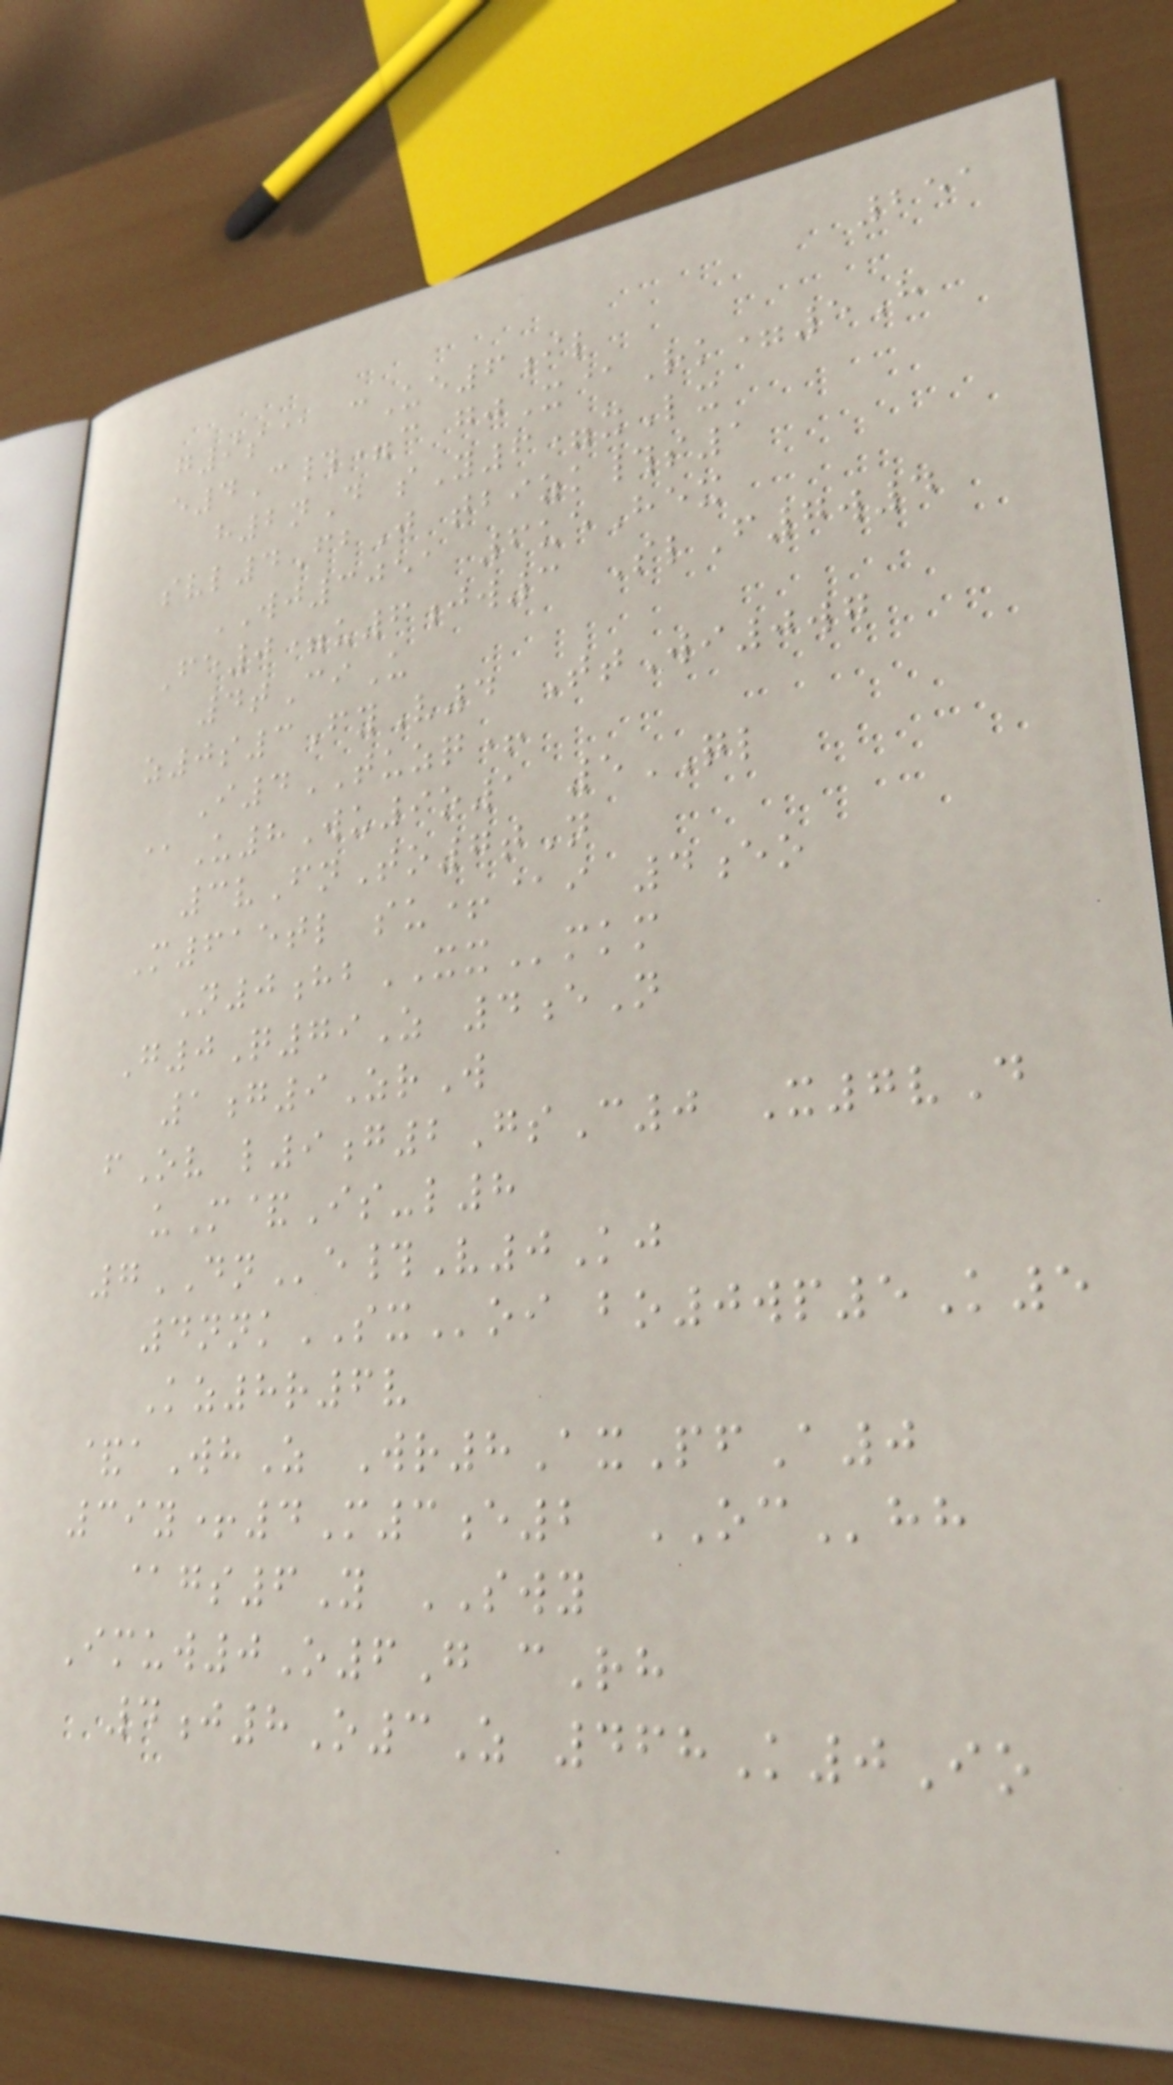251
g9s@ cUe6il
e4C#=c gjX@Rk=5H
h2nD sY6=xLx
svl4FbJ tbizk#s1
WJ3051 6ueHex
Fe0=u6jw3 SlF7w4
4tCiU
z0s3FyV4 TtWi0wg
I4TUZQ+
@U8Wu9o1 5QL
3vFnTo7tN
M615tl su+@i 4eo
N0hbXXmkm
G0Q79Z 4eN
1g9ZrW
fOv l9g2GsC0 X7vD
uM&Is-l8
7DNe#V0Kj
4nnkSXoi bo0wp5K5
Kz8r6v
&aWhZ Wr8AxPfA0
39y+4M3e2 OChh
@gs6Y SWY
Imuw0O6G cRh
4j8O3Z 468K0Io
